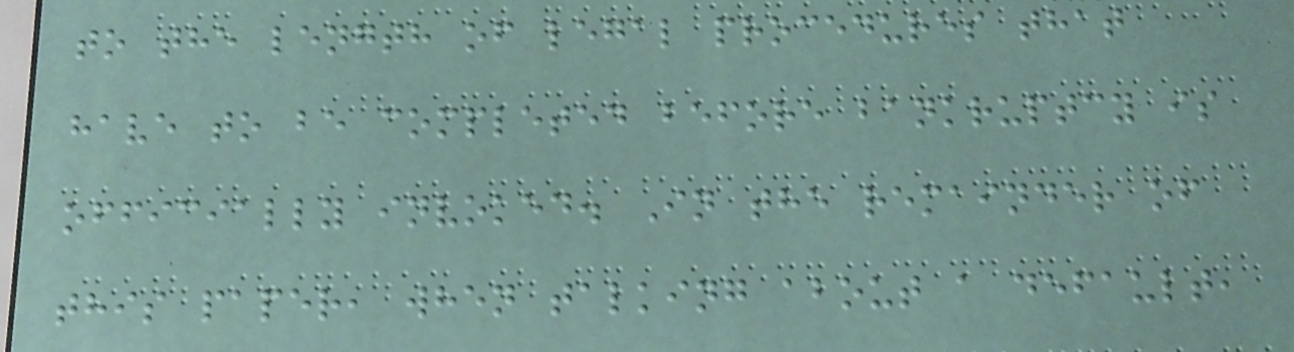to the length of legal procedures that
have to be completed before bankruptcy is
officially invoked. In the remainder of
this paper, when talking about a default,
